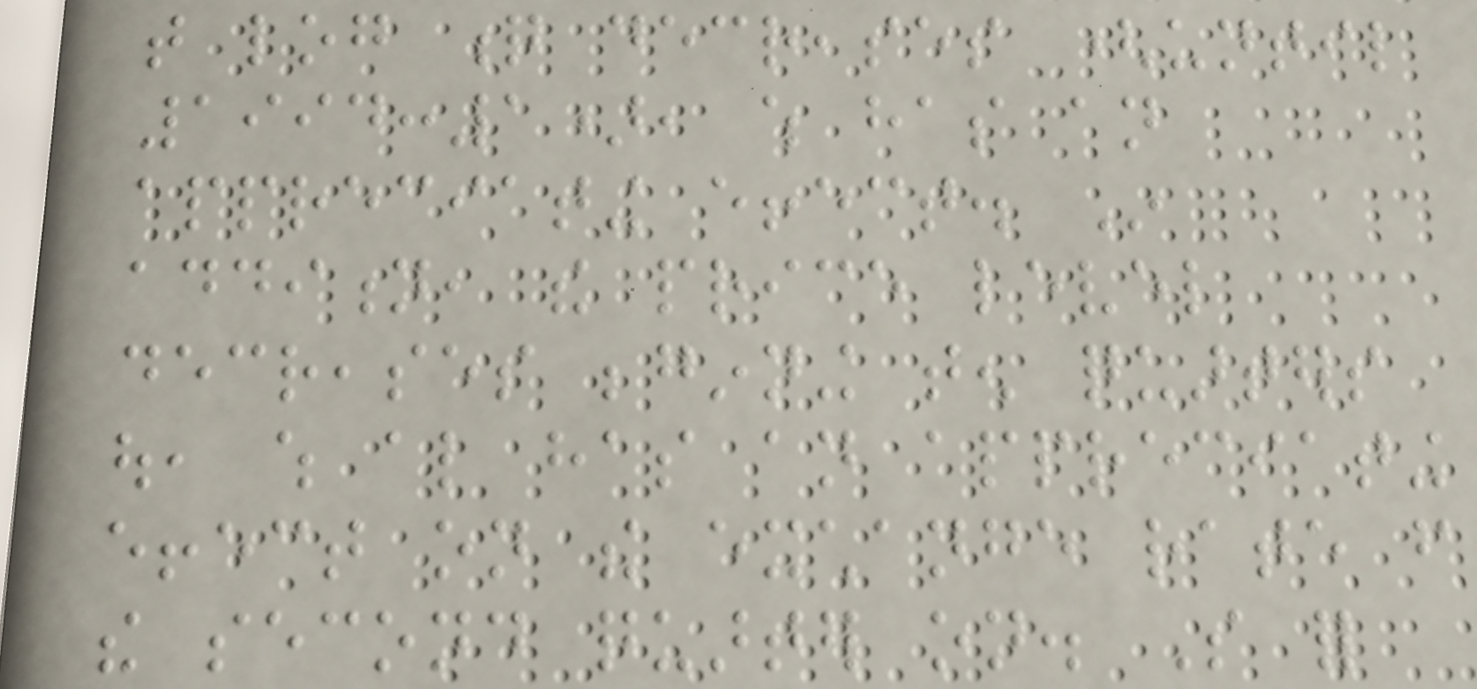that log q decreases (until
1994:1), which has an
appreciating effect. In
addition, the price level
decreases beginning ten quarters
out, which also has an appreciating
effect on the exchange rate from
the second quarter on. So for
